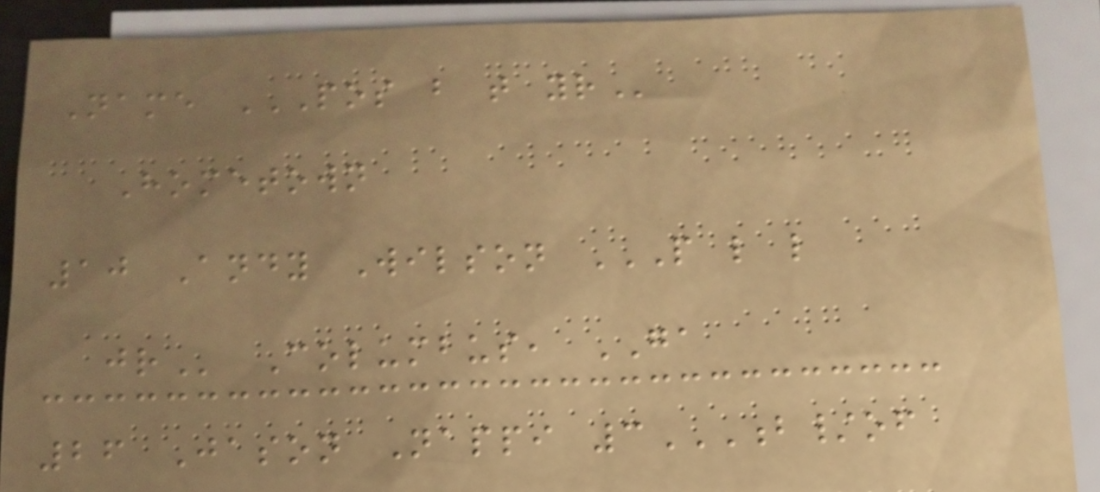Name POS B T YR
Hometown
10 Andy Wilson P L L
JR Columbus, GA
26 Jason Nappi 3B/OF
